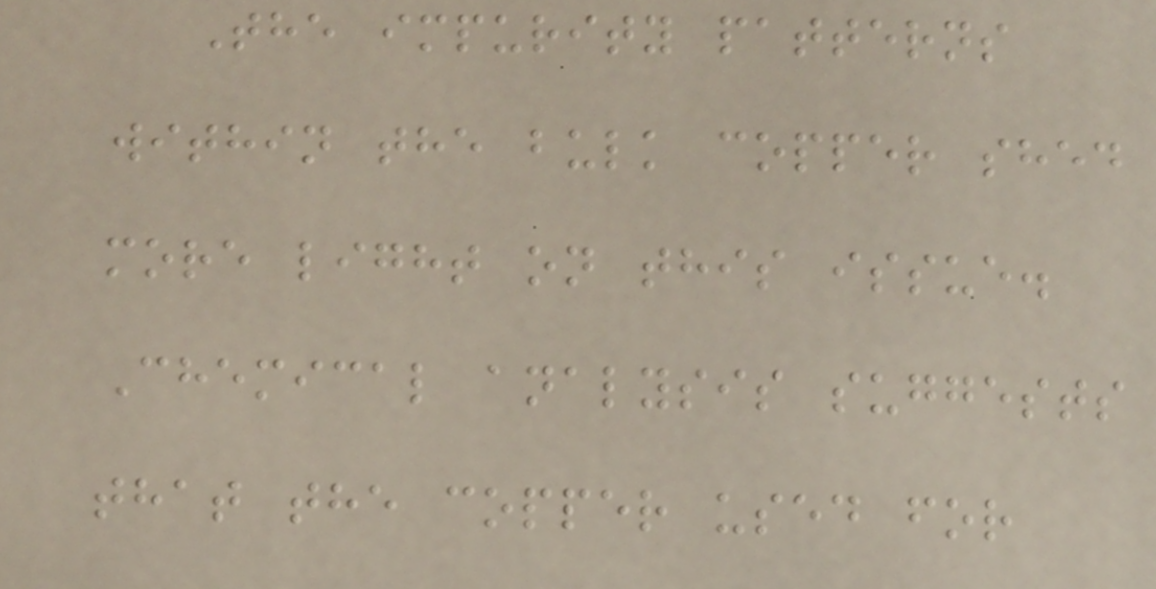The impurity patterns
within the bulk copper shed
more light on this issue.
Chemical analysis suggests
that the copper used for
